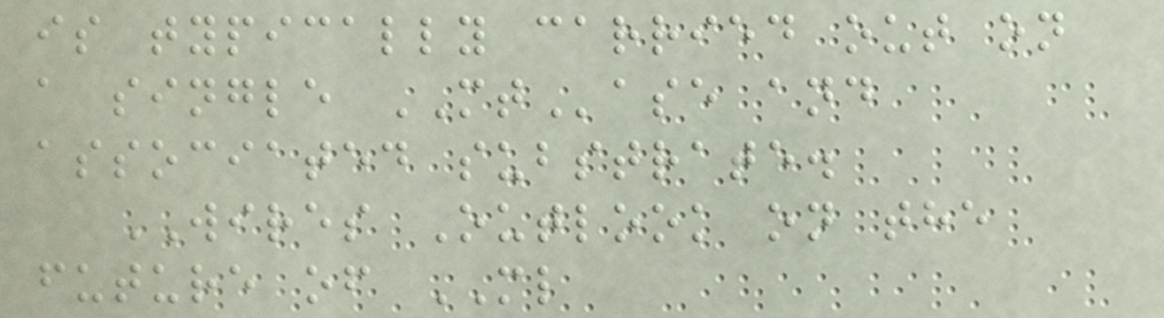is typically carried out on
a single MTase and
associated substrate.
WIRES Outlook on the
future of ML
